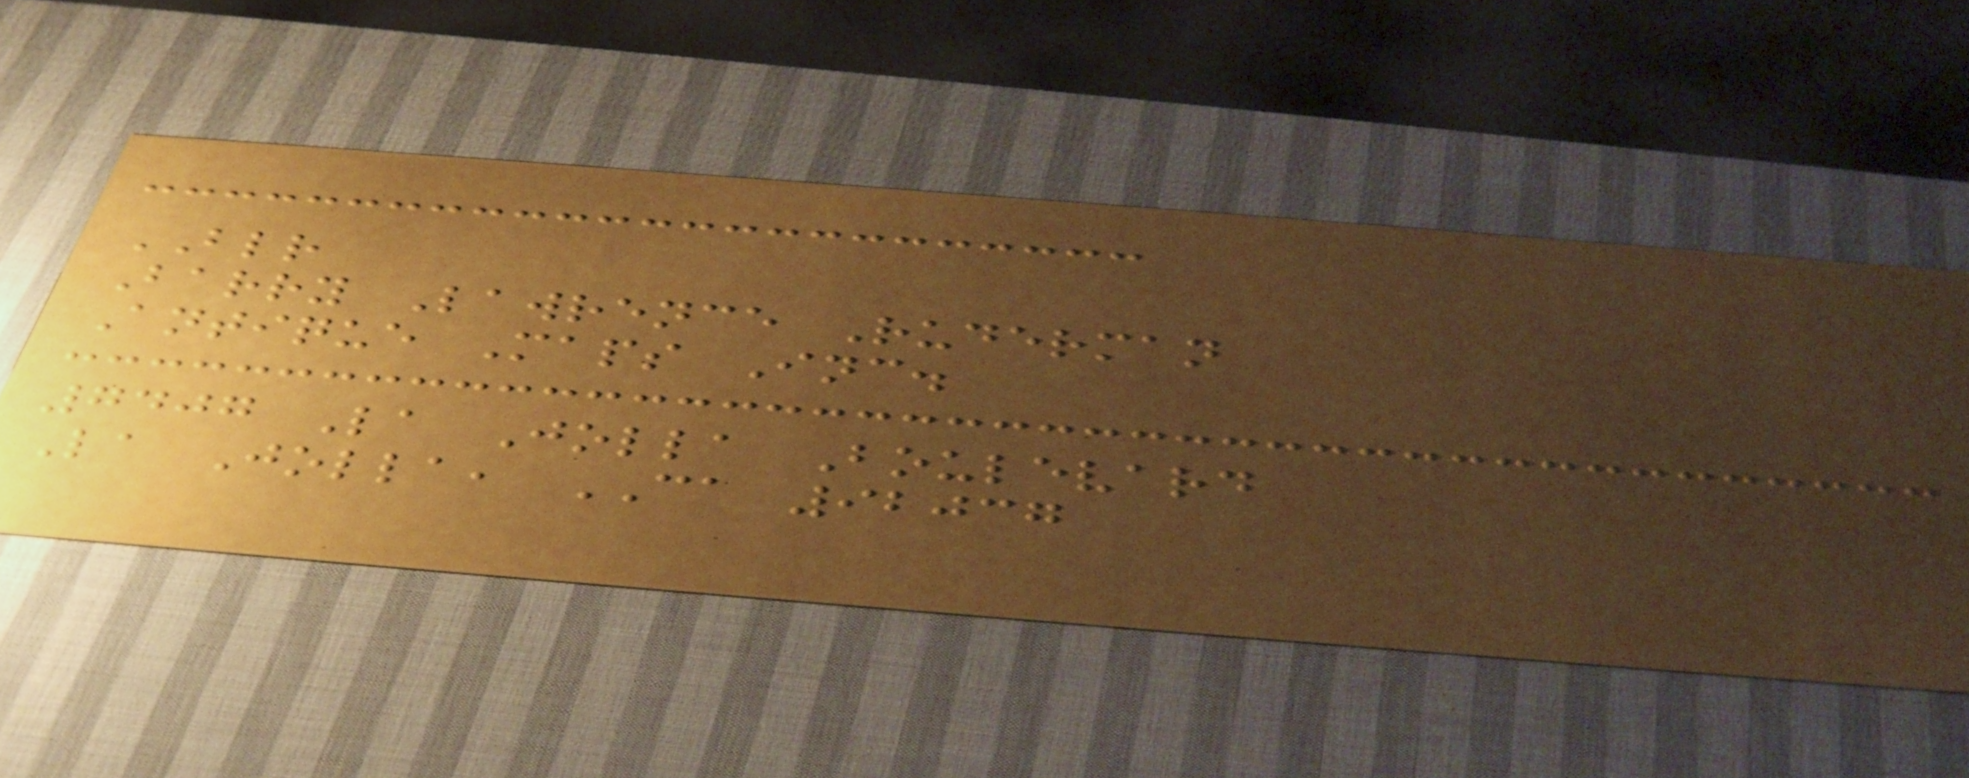BLR
Barry Lawrence Ruderman
Antique Maps Inc.
7407 La Jolla Boulevard
La Jolla, CA 92037
